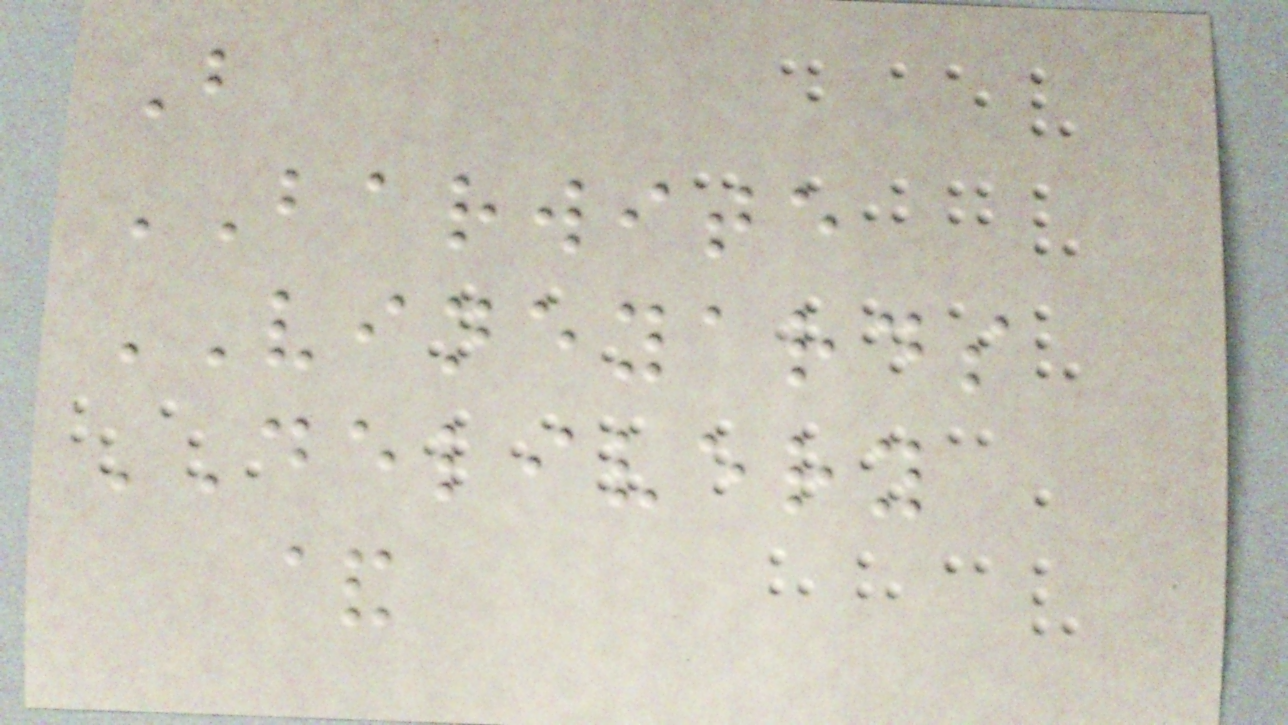B
BARWITE
VINEYARDS
DELIVERY
&
